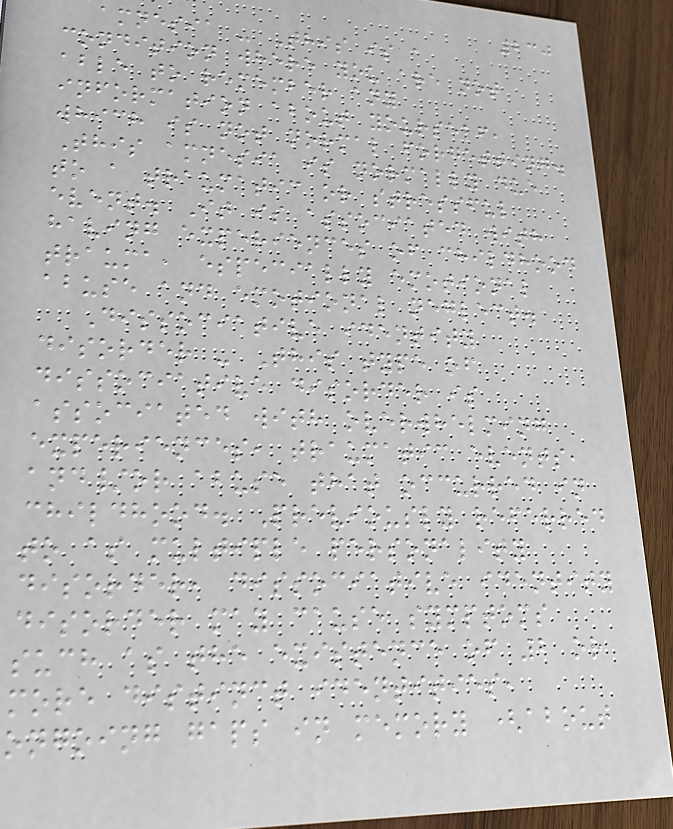230
amnesia - This is a
condition where you are not
able to remember any
information about yourself,
which is not normal forgetting.
This amnesia is normally due
to a traumatic or stressful
event. It is associated with
having experiences of childhood
trauma, especially emotional
abuse and emotional neglect.
Dissociative identity
disorder - This type of
dissociative disorder is
associated with overwhelming
experiences, traumatic events,
and/or abuse that occurred in
childhood. Previously referred
to as multiple personality
disorder, dissociative identity
disorder may cause symptoms
such as the existence of 2 or
more distinct identities,
ongoing gaps in memory (about
